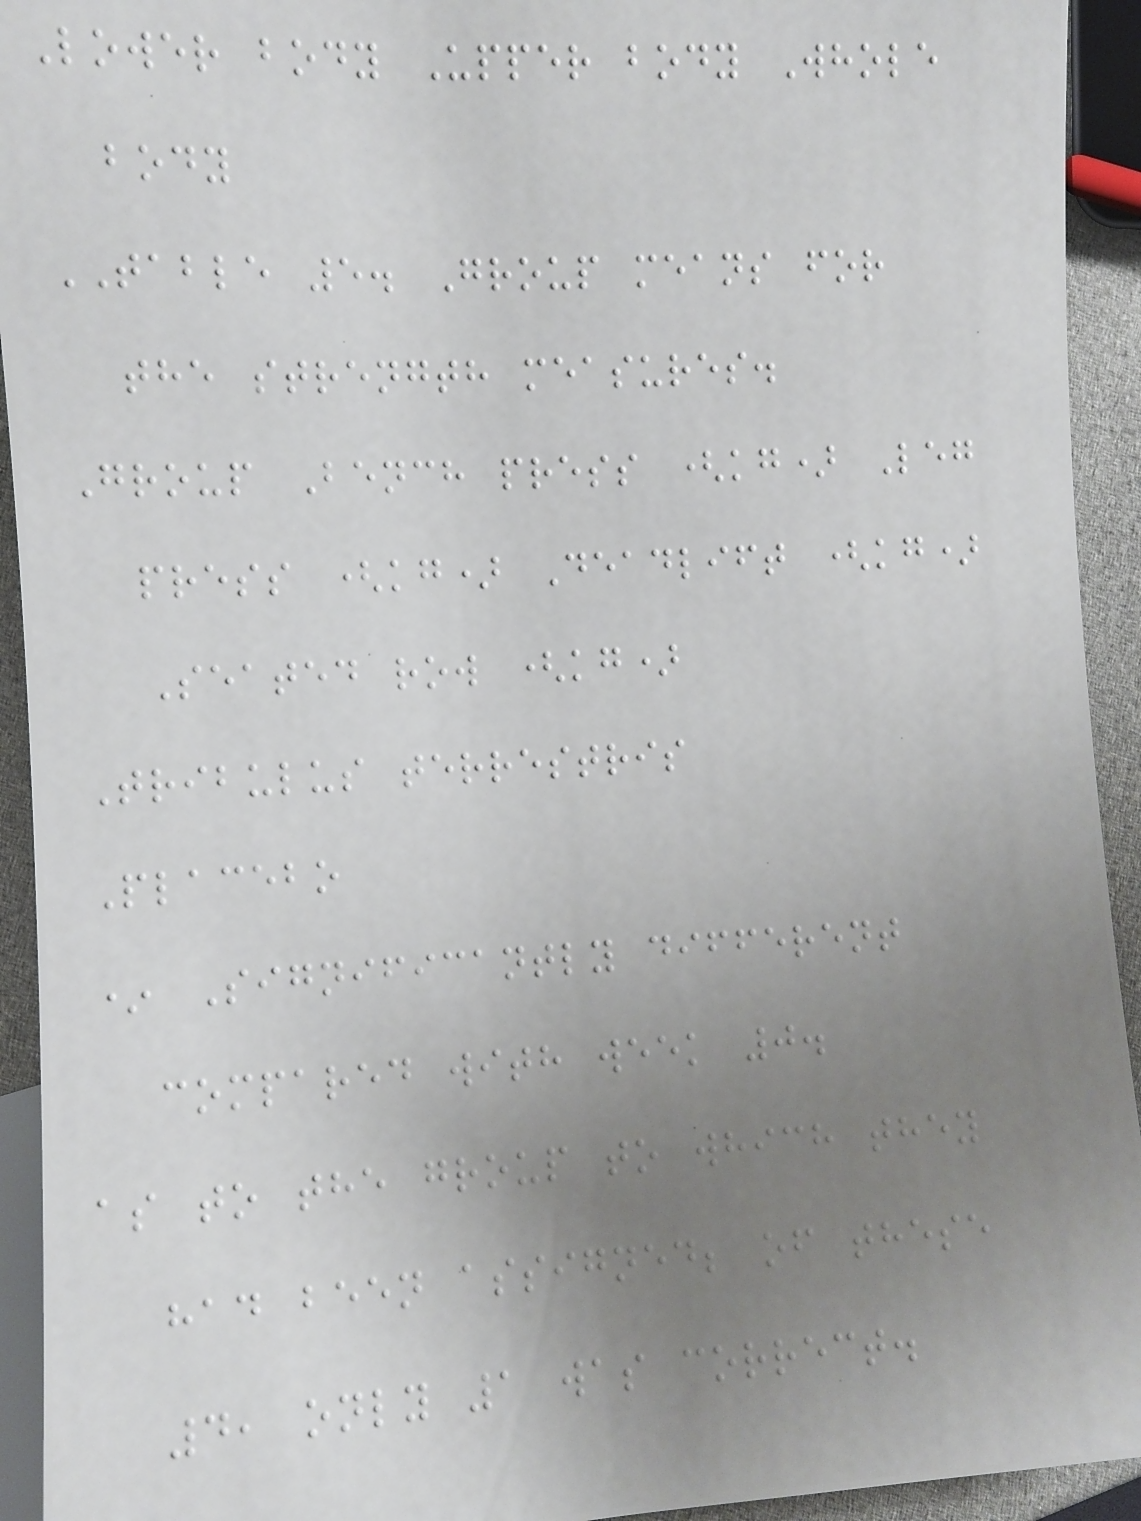Lower body Upper body Whole
body
TABLE 5. Group means for
the strength measures.
Group Bench press (kg) Leg
press (kg) Deadlift (kg)
Seated row (kg)
Tribulus terrestris
Placebo
* Significantly different
compared with week 0.
as to the group to which they
had been assigned; of these
4, only 1 was correct.
